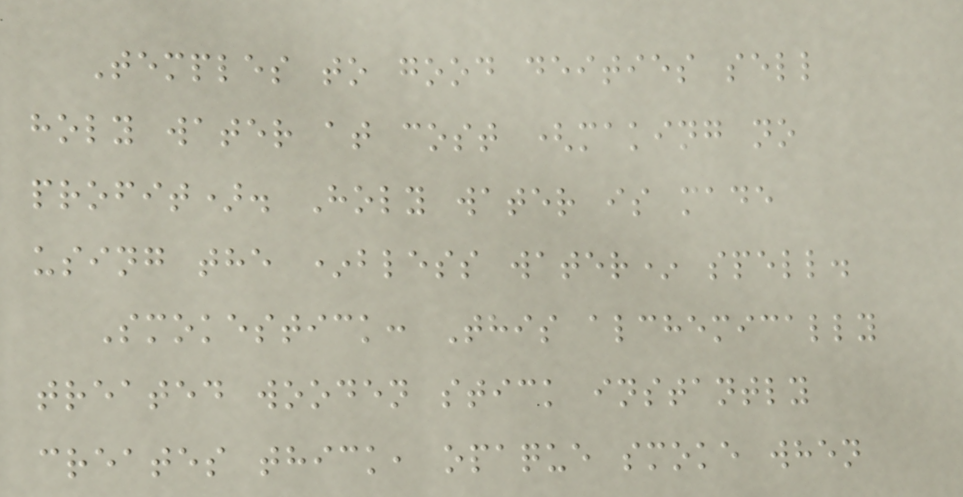Temples to good deities sell
holy water at cost (making no
profit). Holy water is made
using the *bless water* spell.
Smokestick: This alchemically
treated wooden stick instantly
creates thick, opaque smoke when
